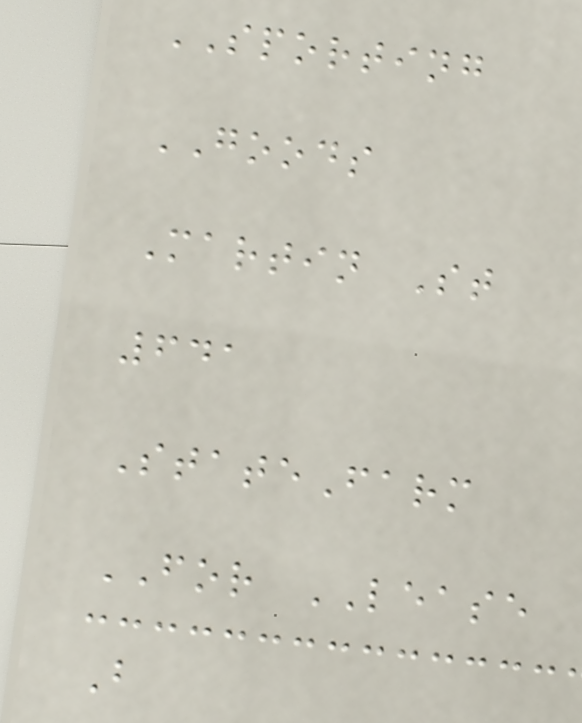SPORTING
GOODS
Martin St
641
StateFarm
FOR LEASE
B
